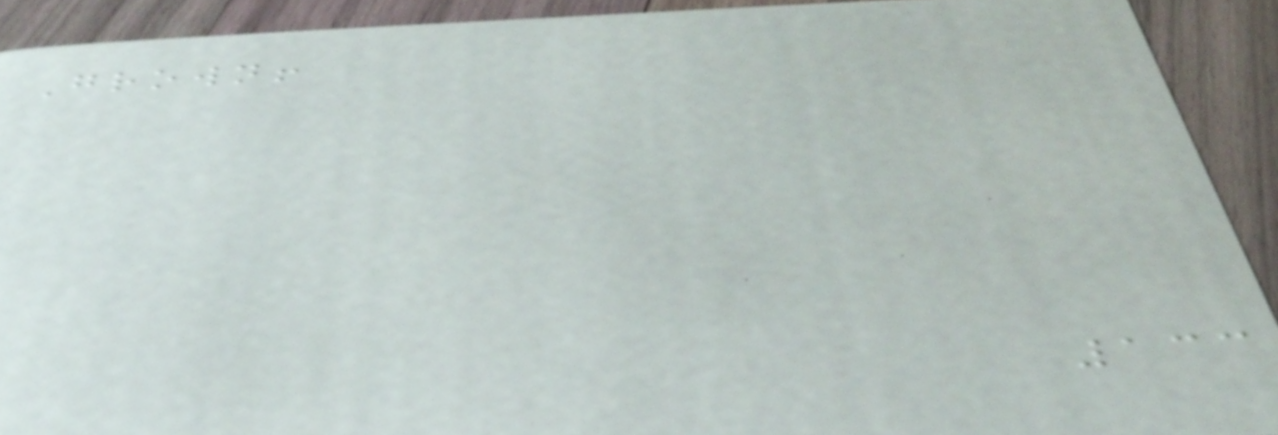Grown!
133
